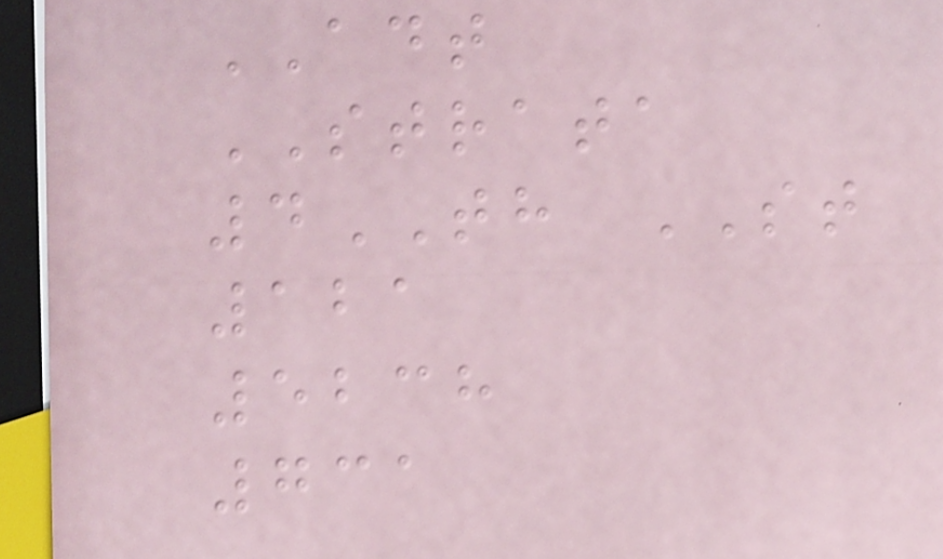ADT
STRATA
4TH ST
121
5238
731
